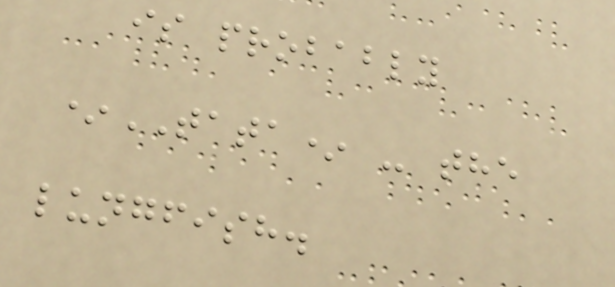is probably
*TATA* - the
lungfish.
